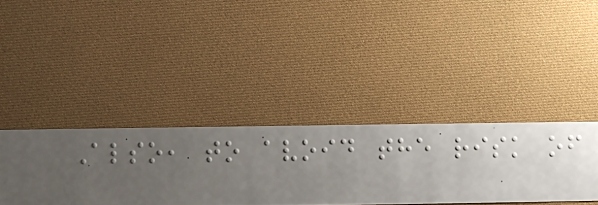Also, to avoid the risk of
